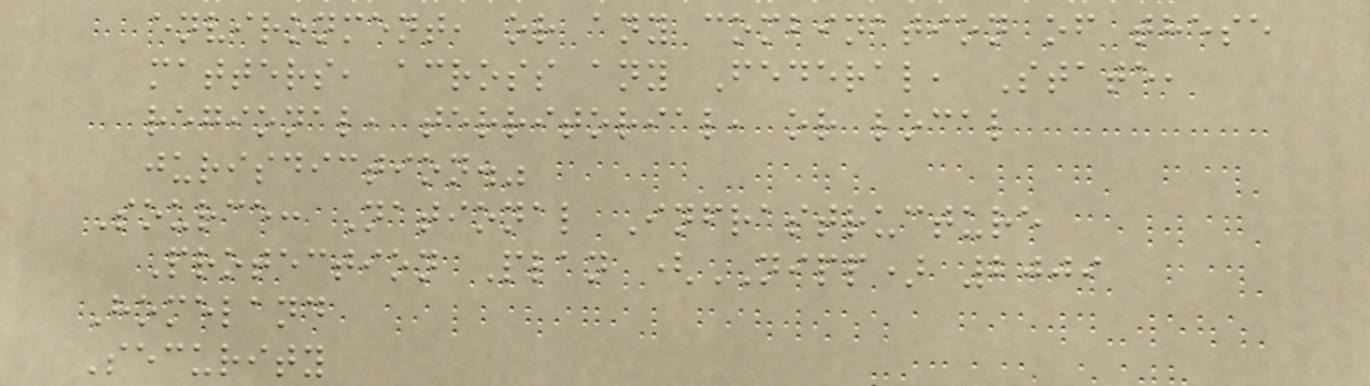environment, or any combination of these
matters, across any Federal, State,
regional, territorial, or local
jurisdiction."
Source: National Infrastructure
Protection Plan (NIPP) 2009
Homeland
Security
